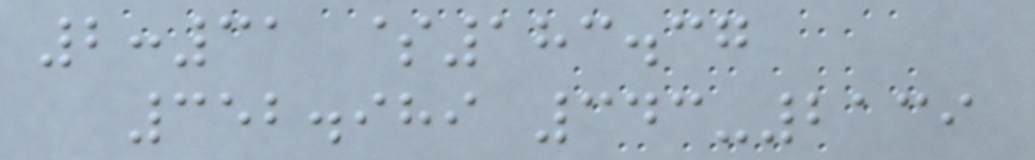2:31 $183.37
352.989 343-2139
